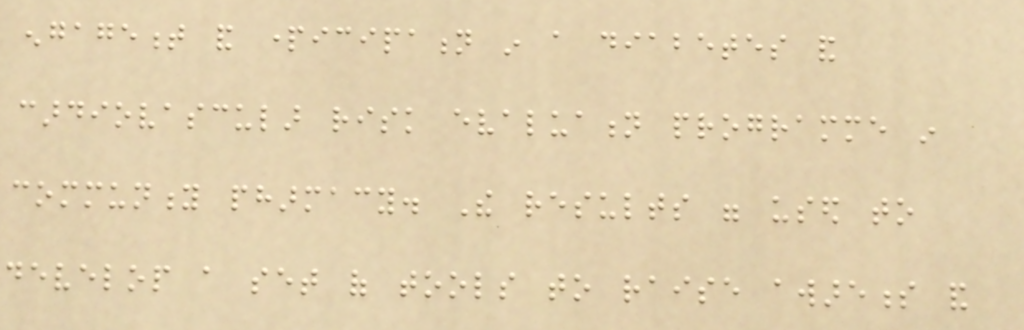engagement and participation in a diabetes and
cardiovascular risk evaluation programme in
community pharmacy. The results were used to
develop a set of tools to raise awareness and
